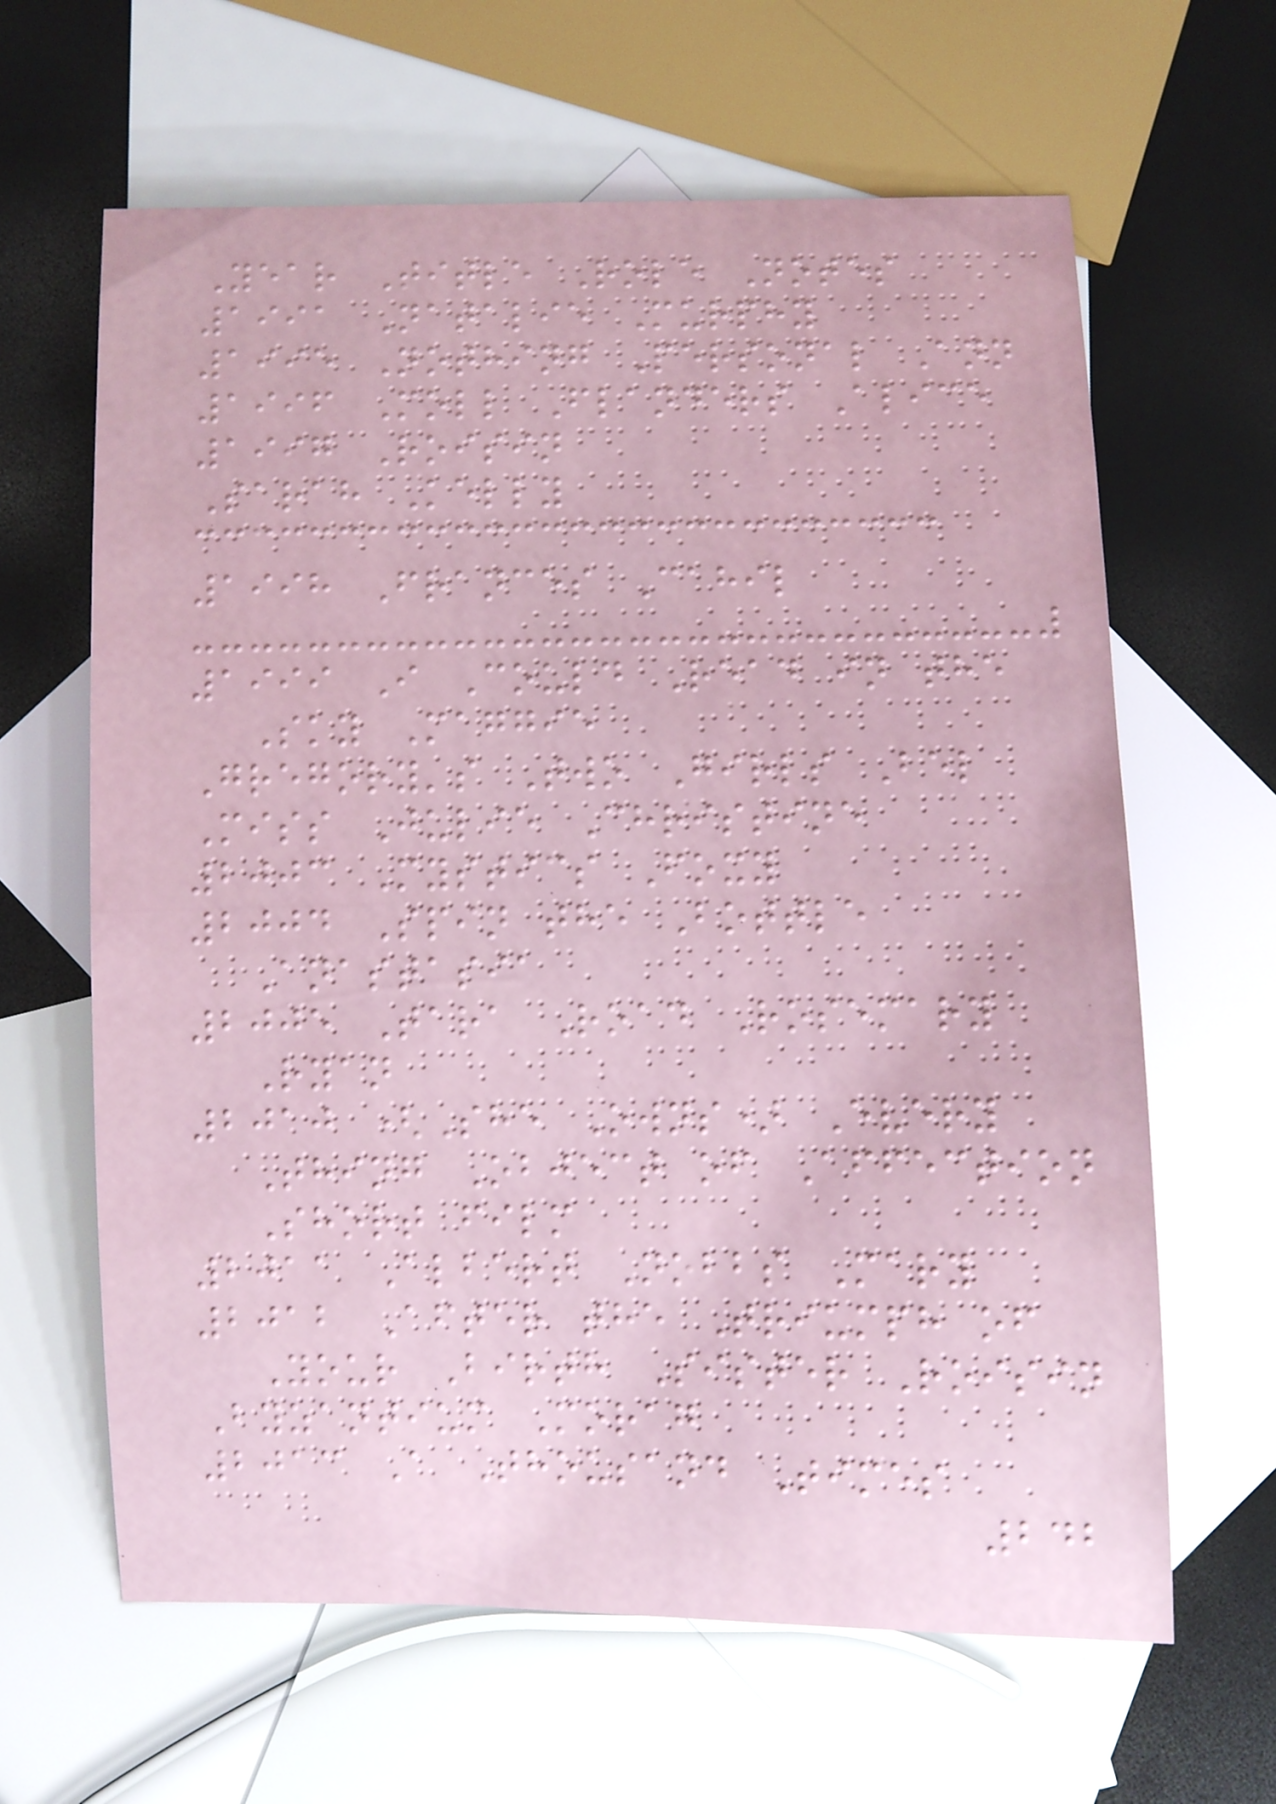Year Title Role Notes
1991 Natalie Murphy
1995 Nothing Personal Ann
1996 Moll Flanders Alice
1997 Roisin
Sarah Kelly
1998 Frances Cahil
1999 I Could Read in the
Sky Maggie
Gregory's Two Girls Bel
Miss Julie Christine
2003 Mystics Foxy
2004 Spin the Bottle
Anastasia
2005 Tara Road Rosemary
Ryan
2010 (She Owns) Every
Thing Object of Affection
Short film
2011 Albert Nobbs Mary
2012 After the Triumph of
Your Birth Sister Roisin
Byzantium Morag
2013 A Thousand Times
242
